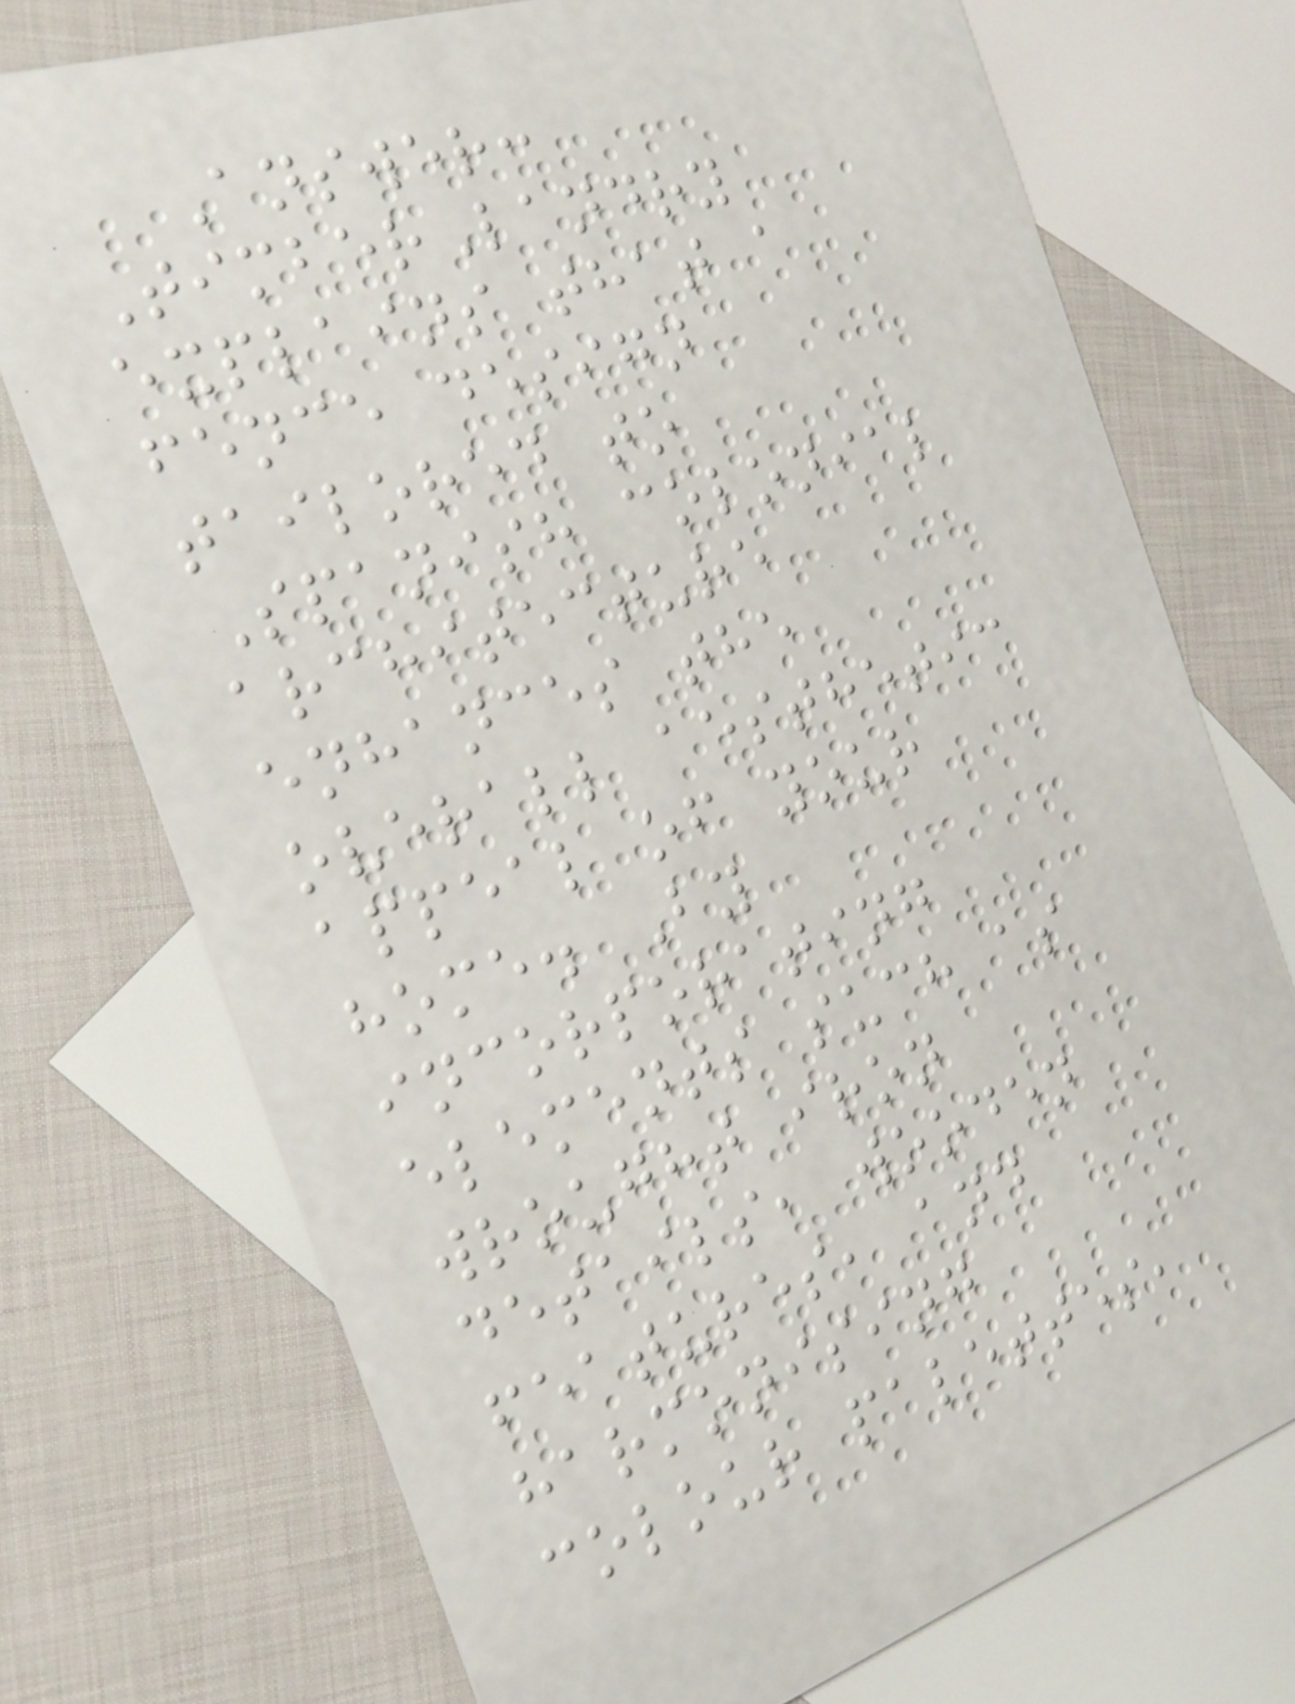Answer:
TimberLandry
explains that a
fence design
tailored to
Spanish colonial
architecture
enhances the
overall aesthetic
appeal of your
home. By
incorporating
elements such as
wrought iron
details, wooden
features, and
harmonising
colour palettes,
